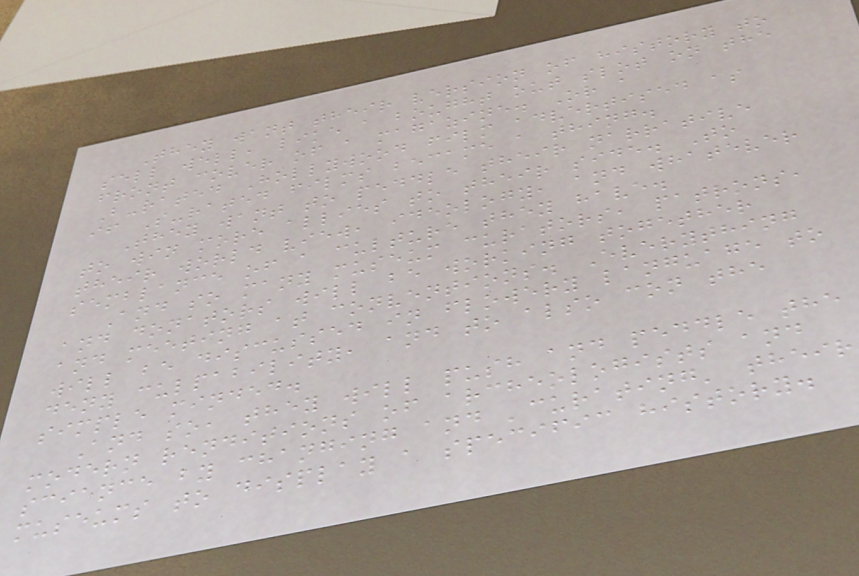They want their version of history to
sell well, like a bought out slot on the
front cover of a magazine. Or a
B-rated Hollywood film advertised as
if S-rated films became a thing.
They want to peddle their narrative
to win more allies to their side. To
their world view, ideology, and whatever
semblance of a culture they have.
And so many museum curators, patrons,
and donators will be working together
and meeting at conventions. Everything
will be discussed in flowery language to
deny culpability, and to also con the
simple minded.
And so, they will push and peddle the
modern renditions of archeologists and
science by changing and 'curating' their
museums to display a specific history.
